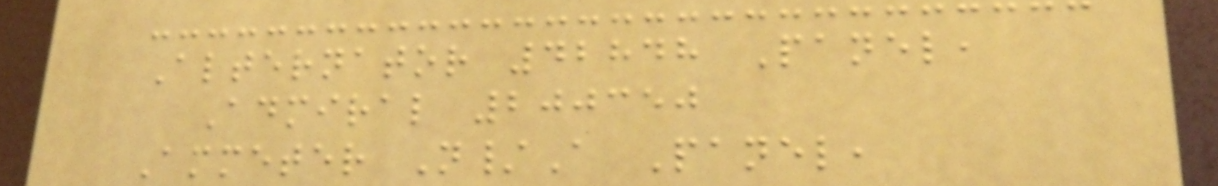Alternator 42848 Panel,
Admiral 200350
Ammeter N/A Panel,
